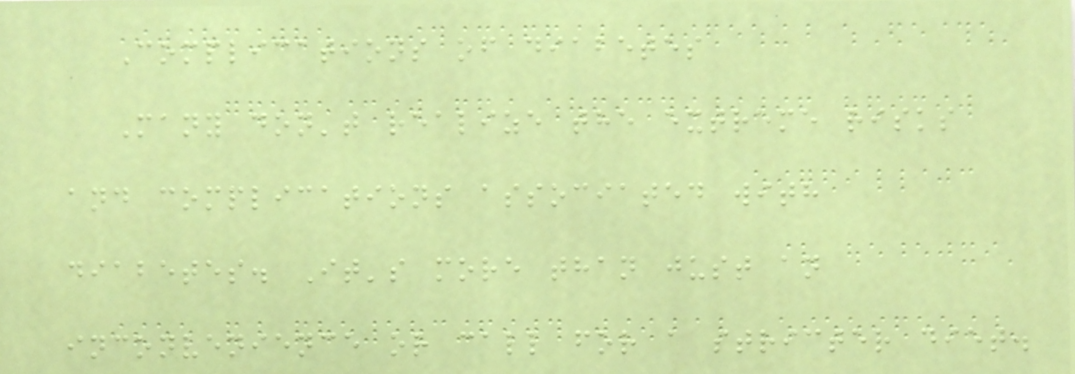Complications of diabetes
Many don't realize the extreme risks
and complications associated with
diabetes. It's more than just an
inconvenience or call for a stricter diet.
